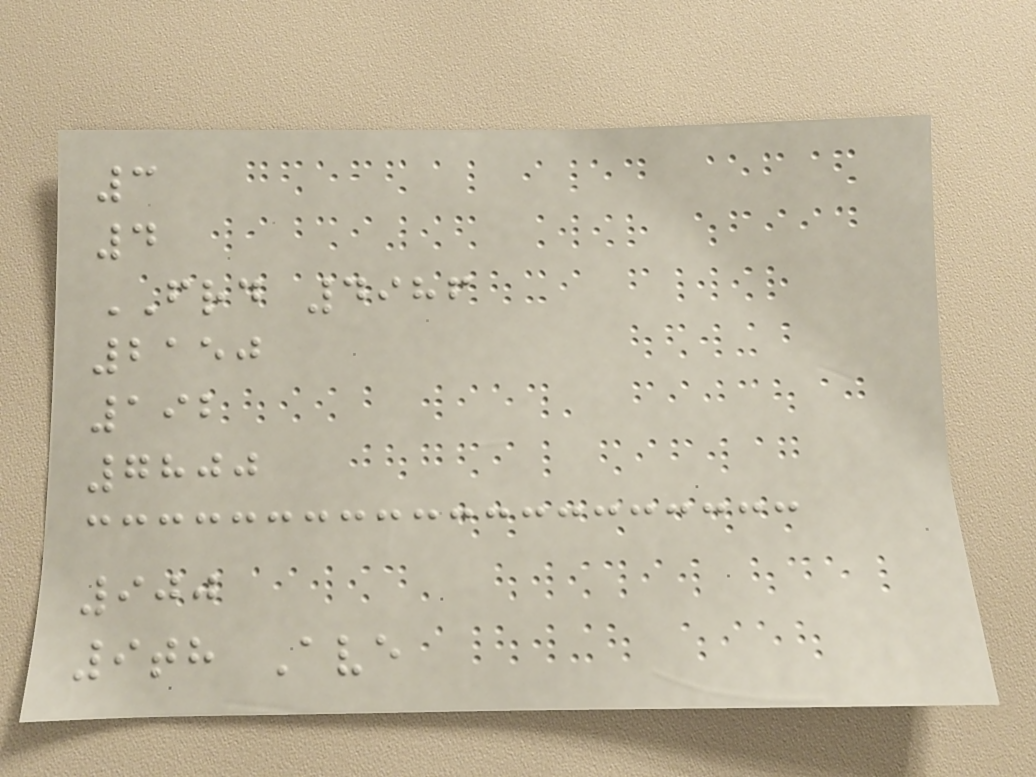3
4
FRD 4986
2150
192
7800
900
9th Ave
